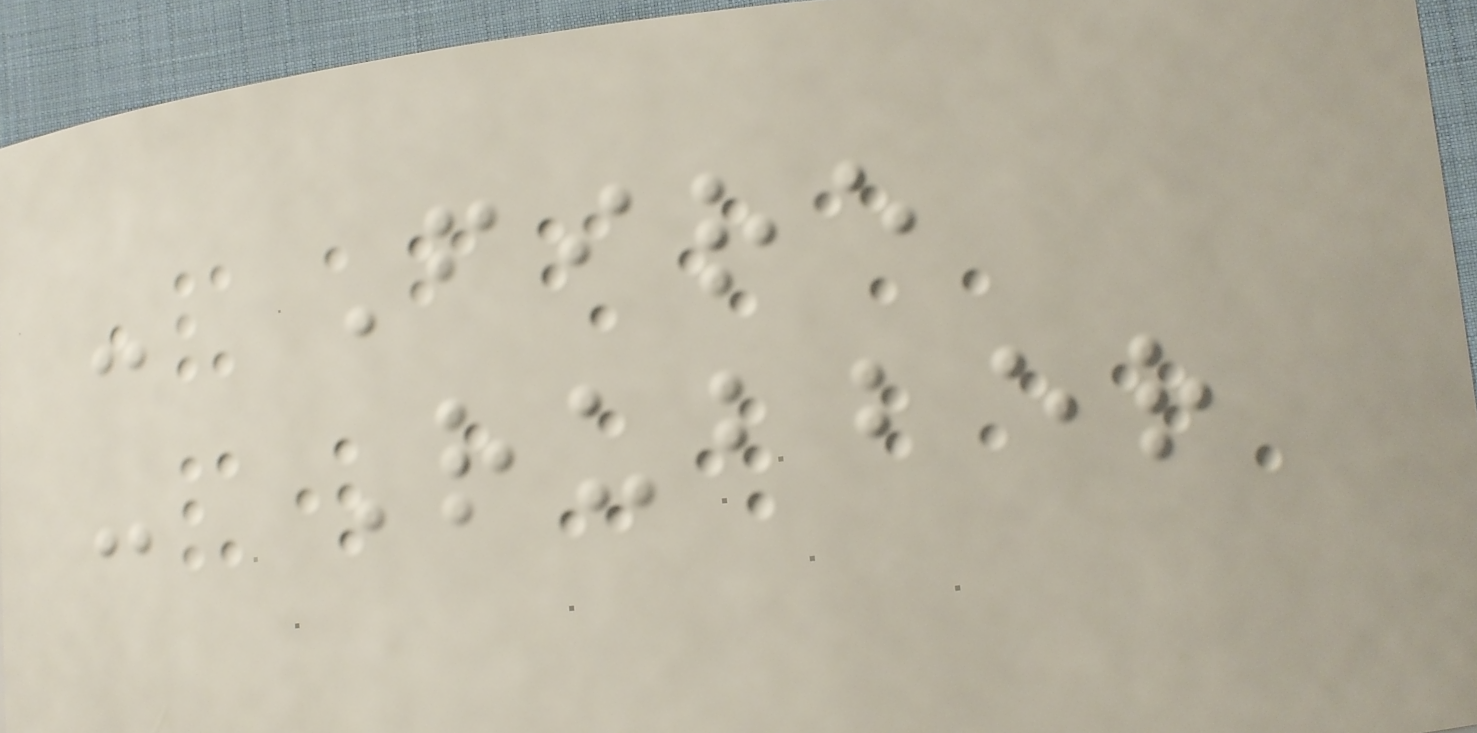- Fire
- Rubber
